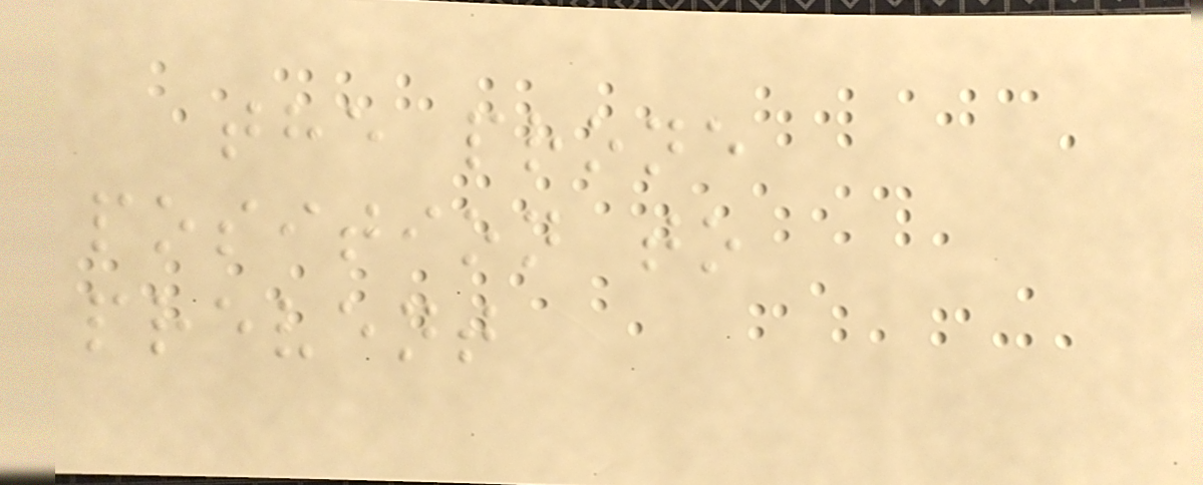the prone
position to
prevent
